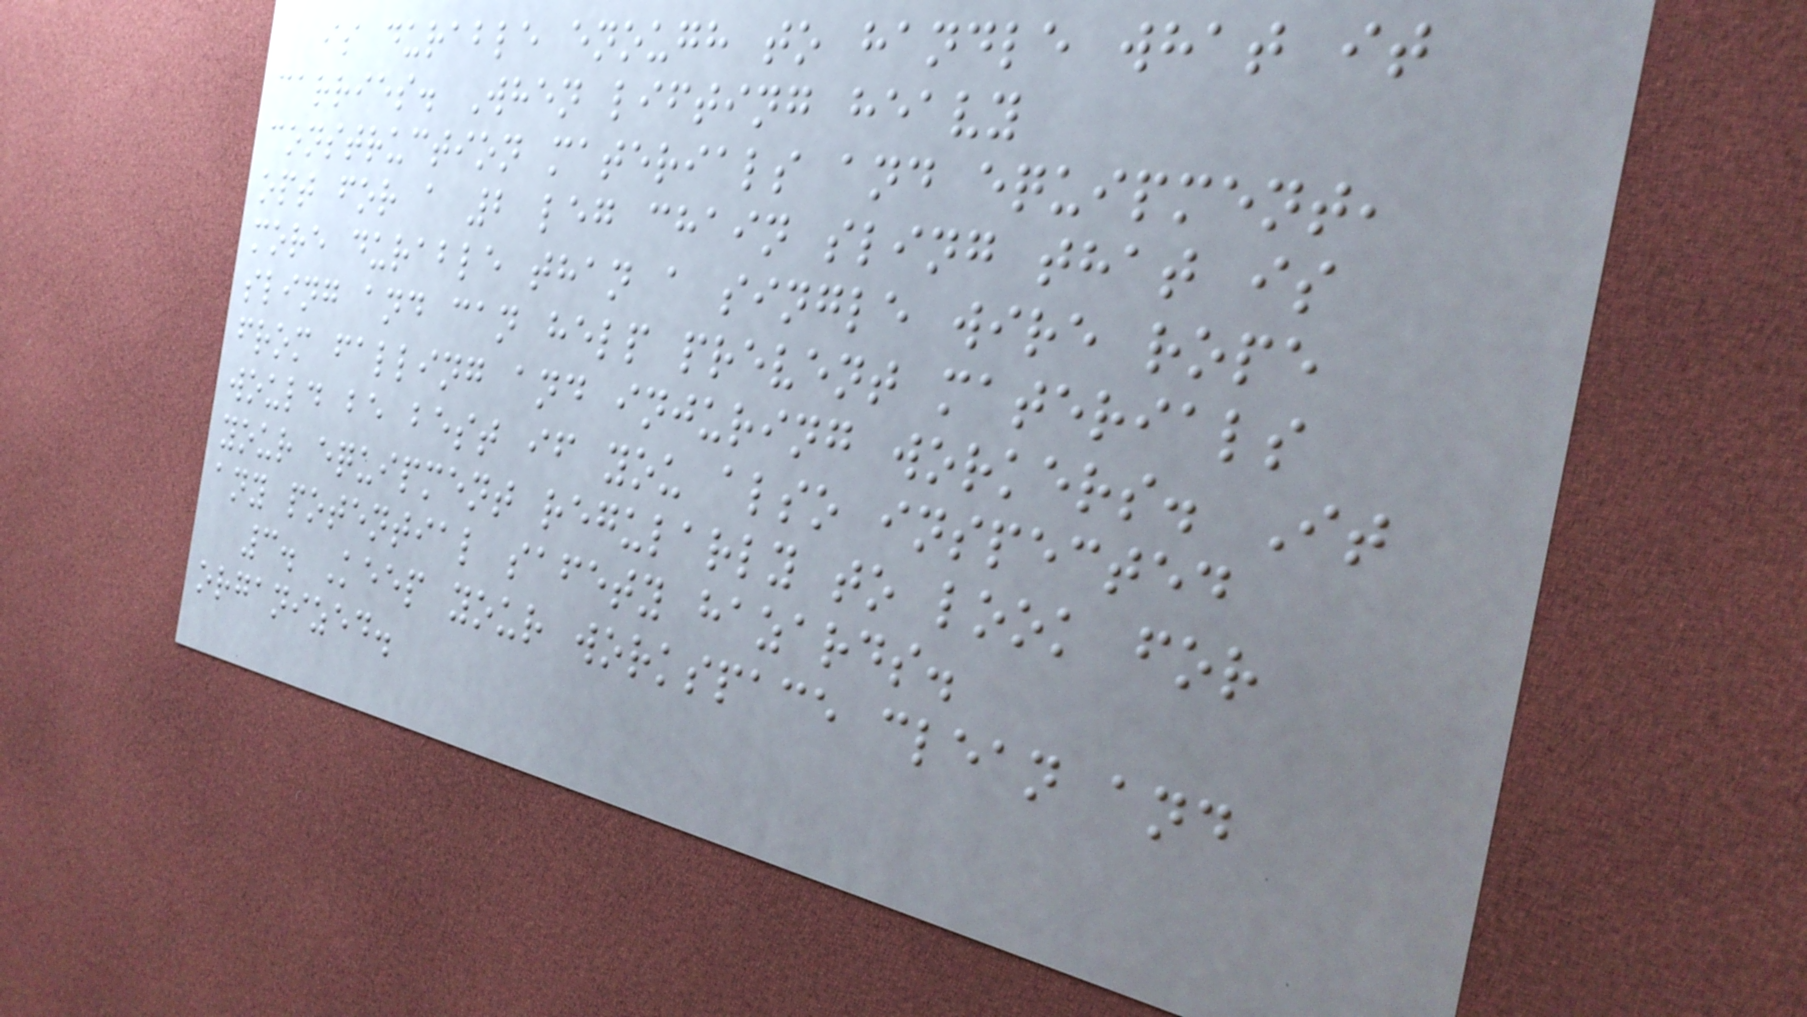is durable enough to handle what it
carries. When lifting heavy
construction materials and equipment,
opt for a 2 leg chain sling that is
more durable than a single wire rope
sling and can help prevent materials
from falling and injuring workers. It
would be best if you also inspected
your equipment regularly to look for
any potential safety hazards.
3. Keep your workspace clean and
organized.
